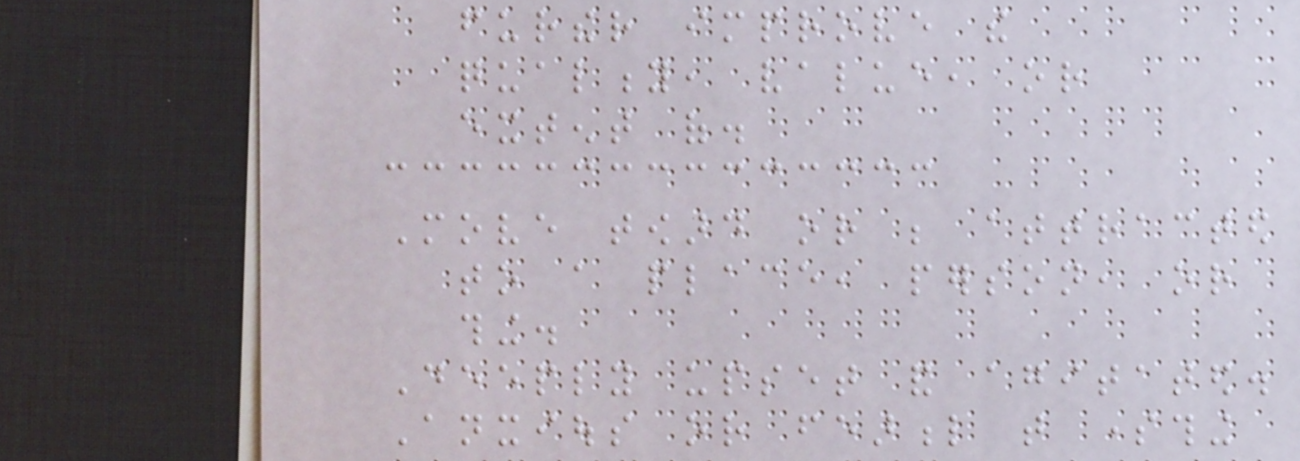further improve the
quality, value, or
extent of.
Move toward or be attracted
to a place, person, or
thing.
Deeply upset and agitated.
Anxious or fearful that something
